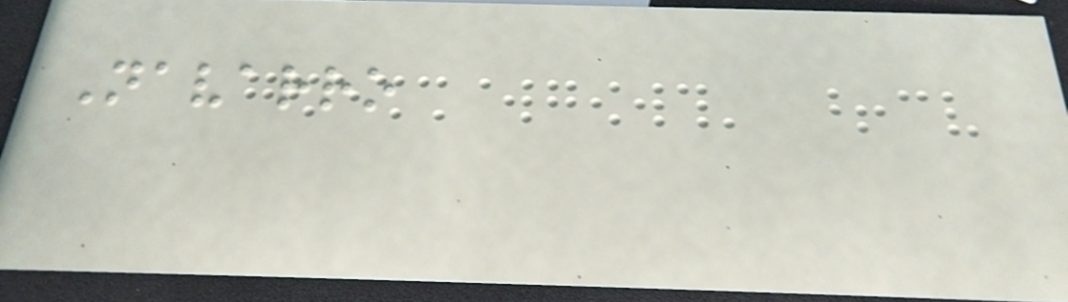Navarro
